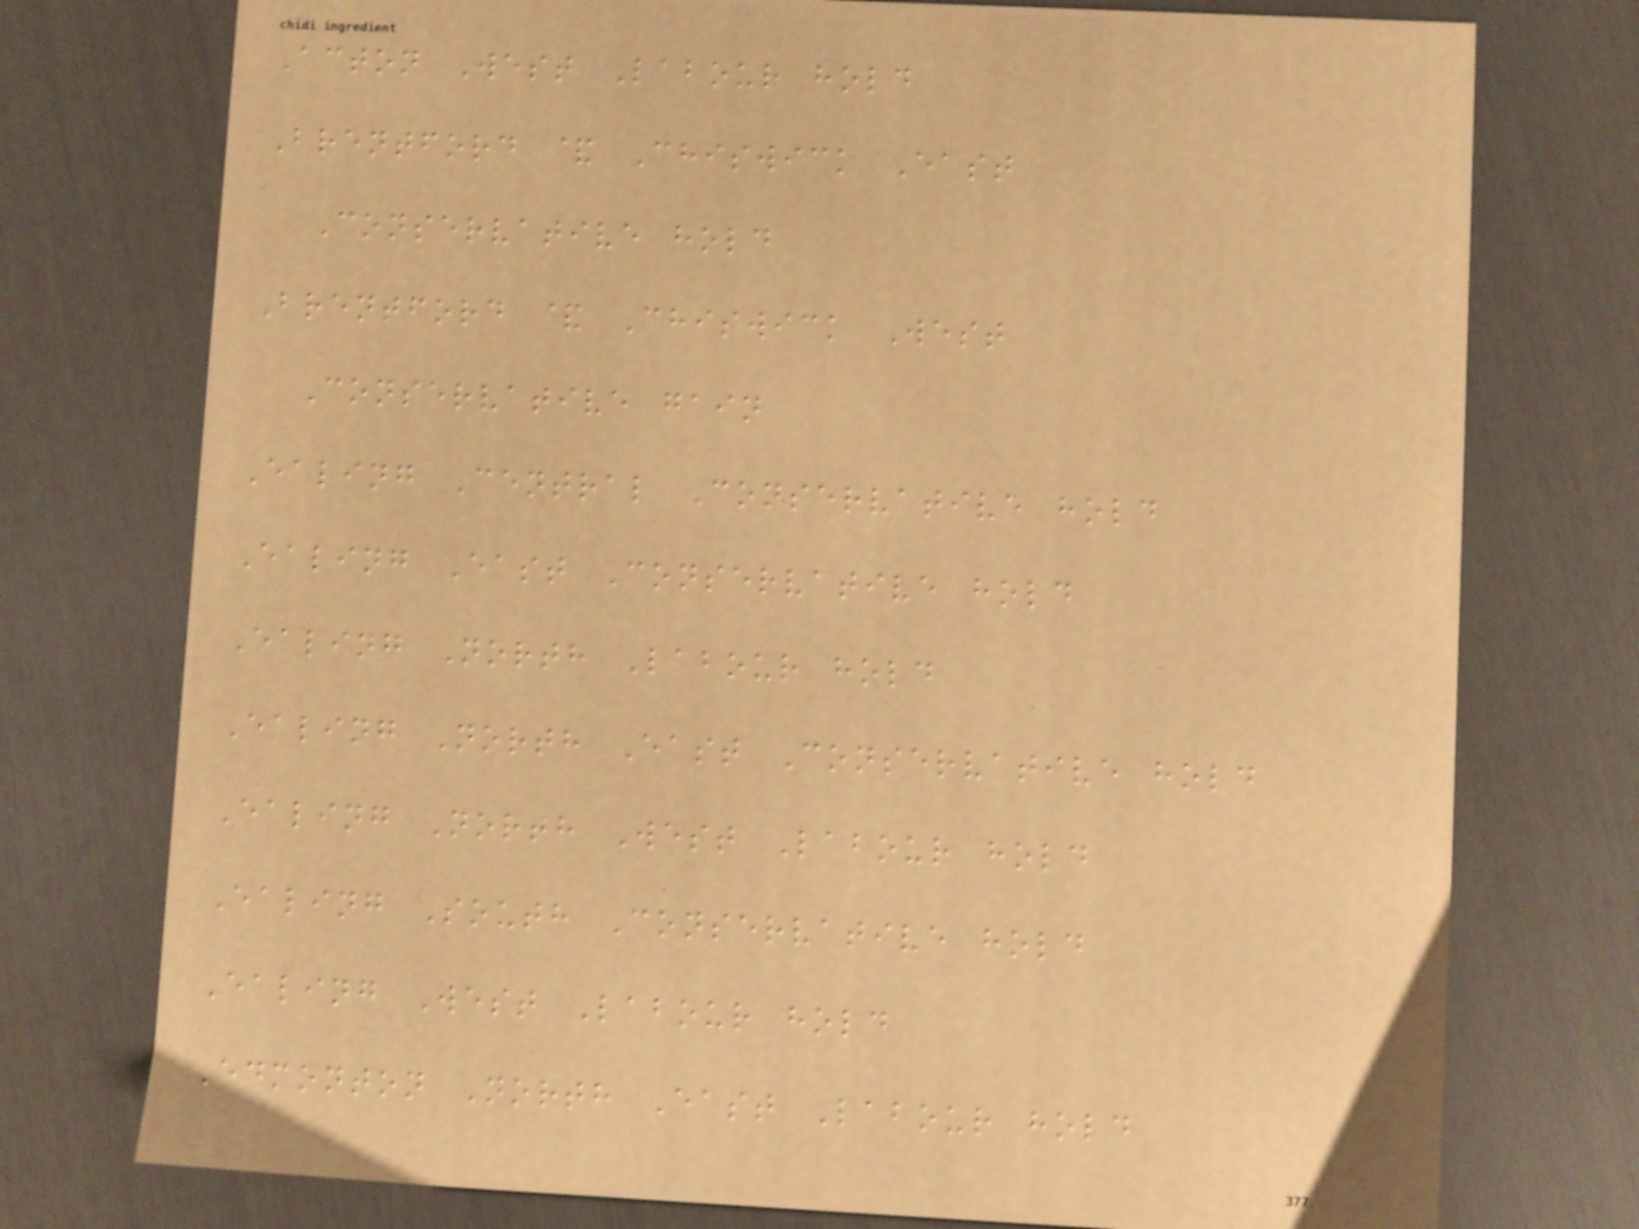Acton West Labour hold
Brentford & Chiswick East
Conservative hold
Brentford & Chiswick West
Conservative gain
Ealing Central Conservative hold
Ealing East Conservative hold
Ealing North Labour hold
Ealing North East Conservative hold
Ealing North West Labour hold
Ealing South Conservative hold
Ealing West Labour hold
Edmonton North East Labour hold
